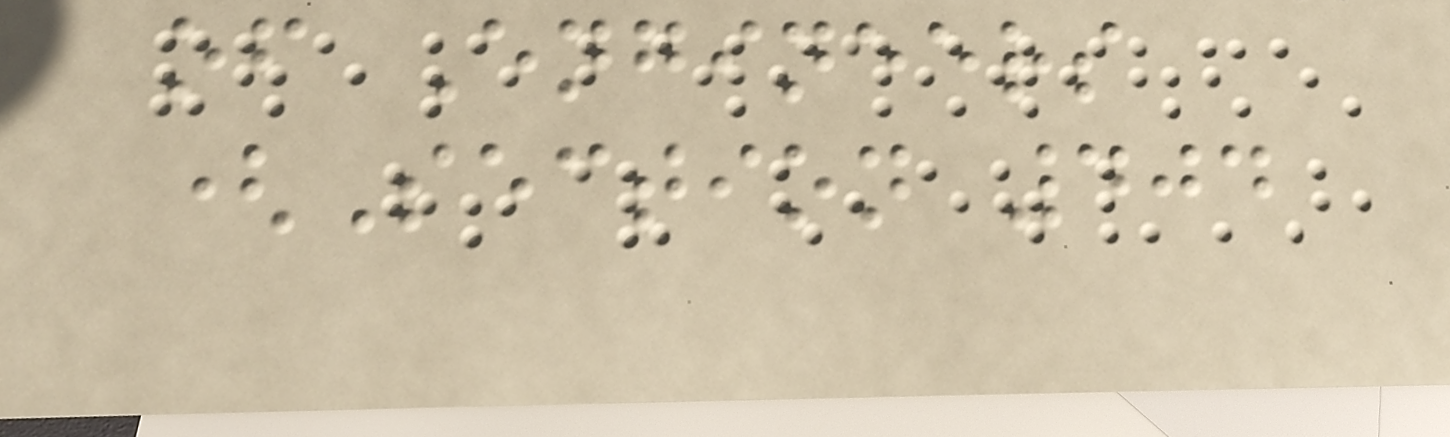of Engineers
(Section 404
